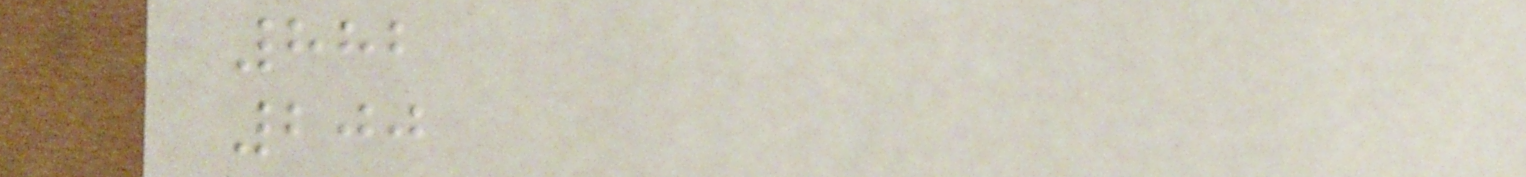882
200
